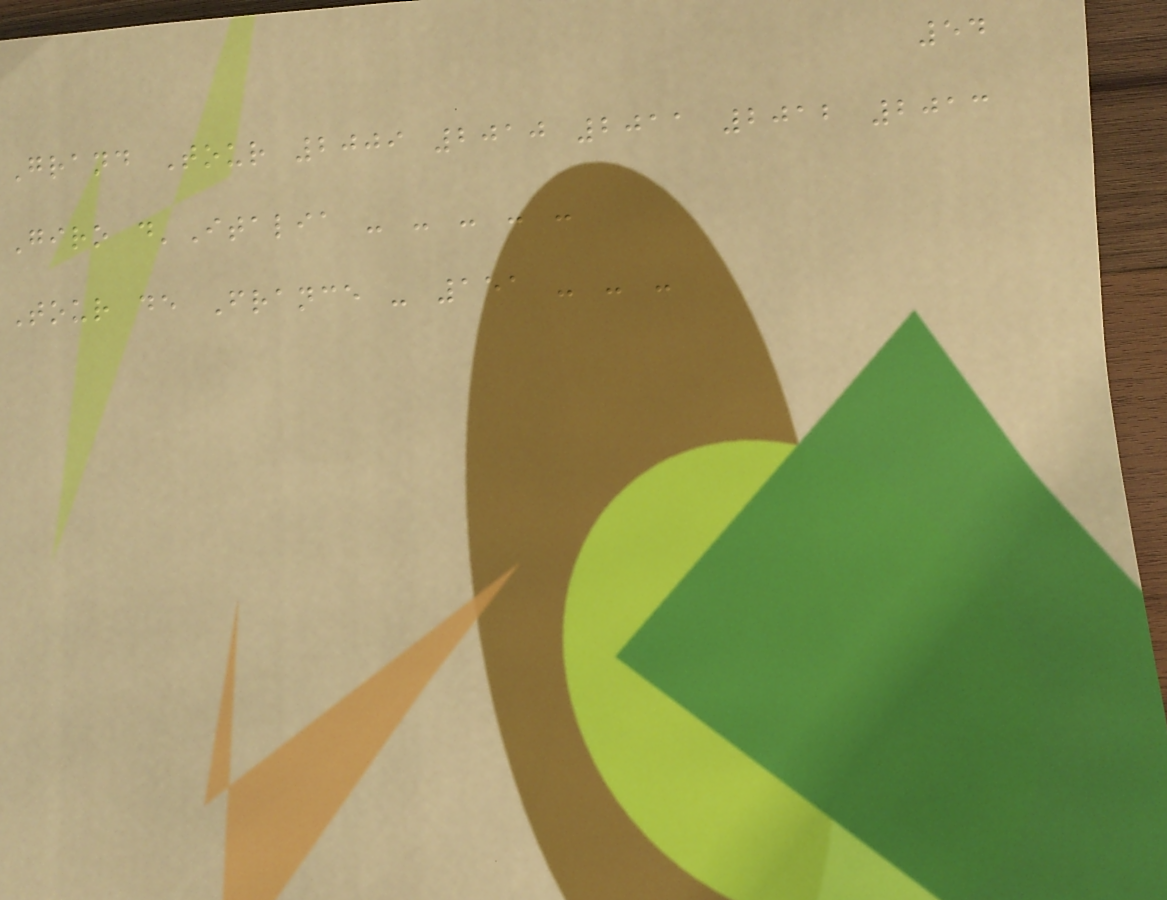54
Grand Tour 2009 2010 2011 2012 2013
Giro d'Italia - - - - -
Tour de France - 151 - - -
